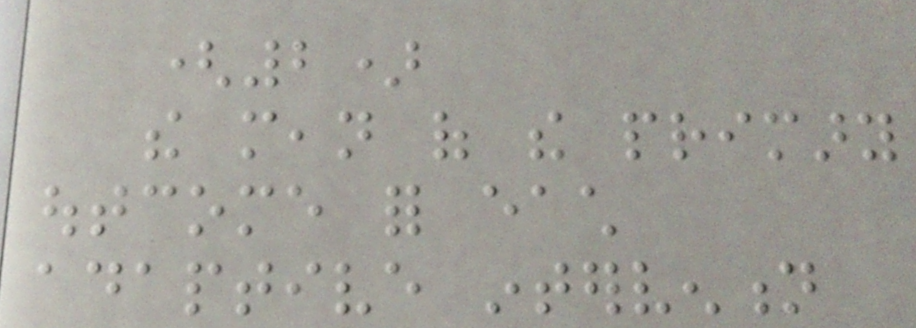(2)
the mean of the primary
outcome for each
adaptive intervention
